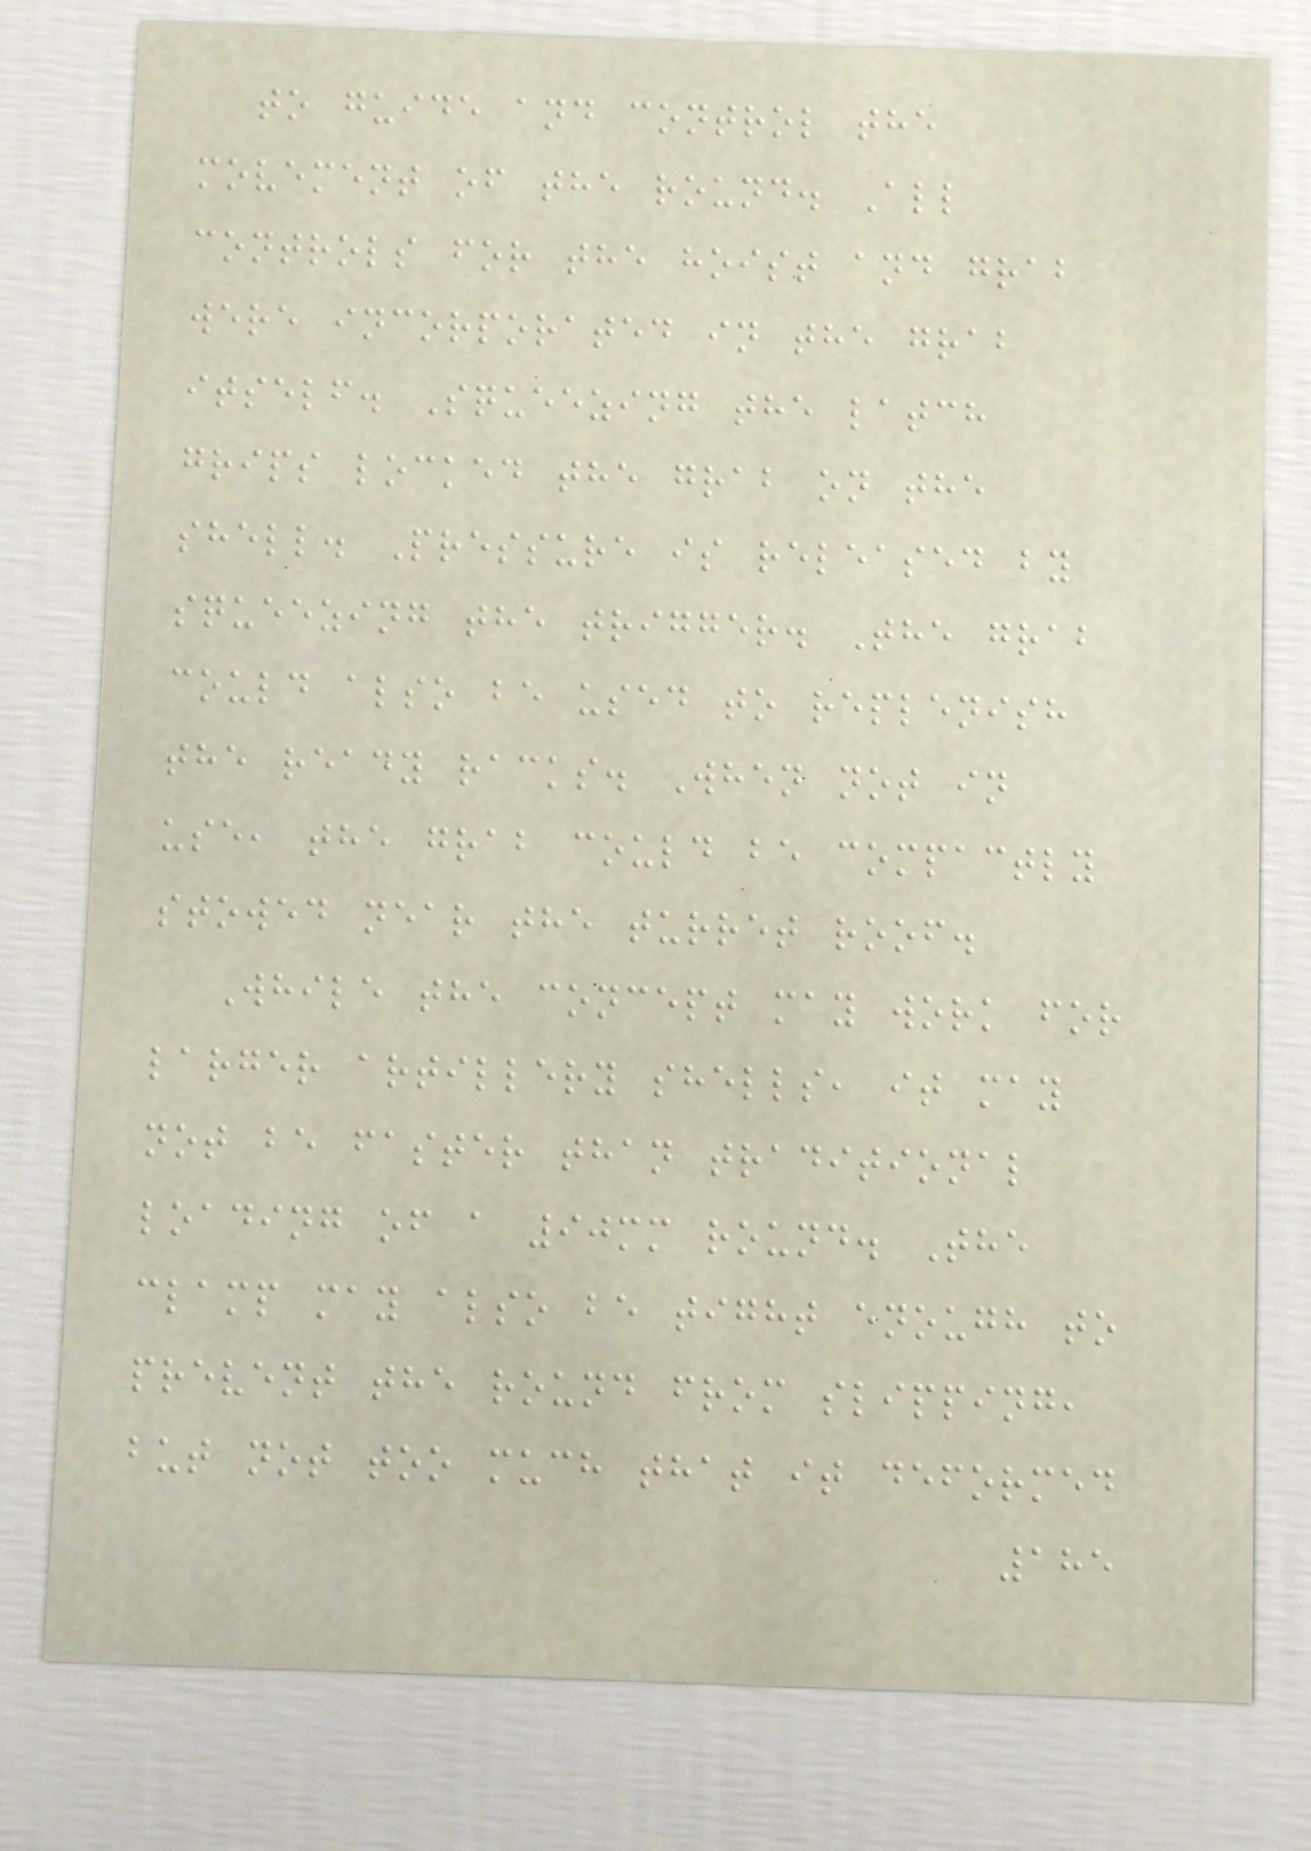to guide and control the
movement of the round. All
controls for the hoist and grab
were incorporated in the grab
itself. Squeezing the latch
grips locked the grab on the
shell. Pressure is released by
squeezing the trigger. The grab
could also be used to replenish
the ready racks. When not in
use, the grab could be compactly
stowed near the turret roof.
While the concept may work for
larger artillery shells, it may
not be faster than traditional
loading of a 90mm round. The
clamp may also be tight enough to
prevent the round from slipping,
but not too much that it deformed
185
